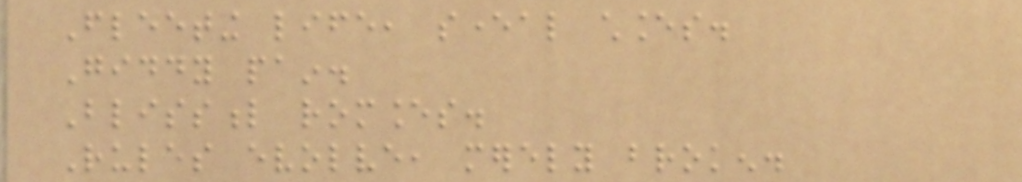Fleeting life, several chances.
Giddy pain.
Blissful romances.
Rules evolve, merely broken.
